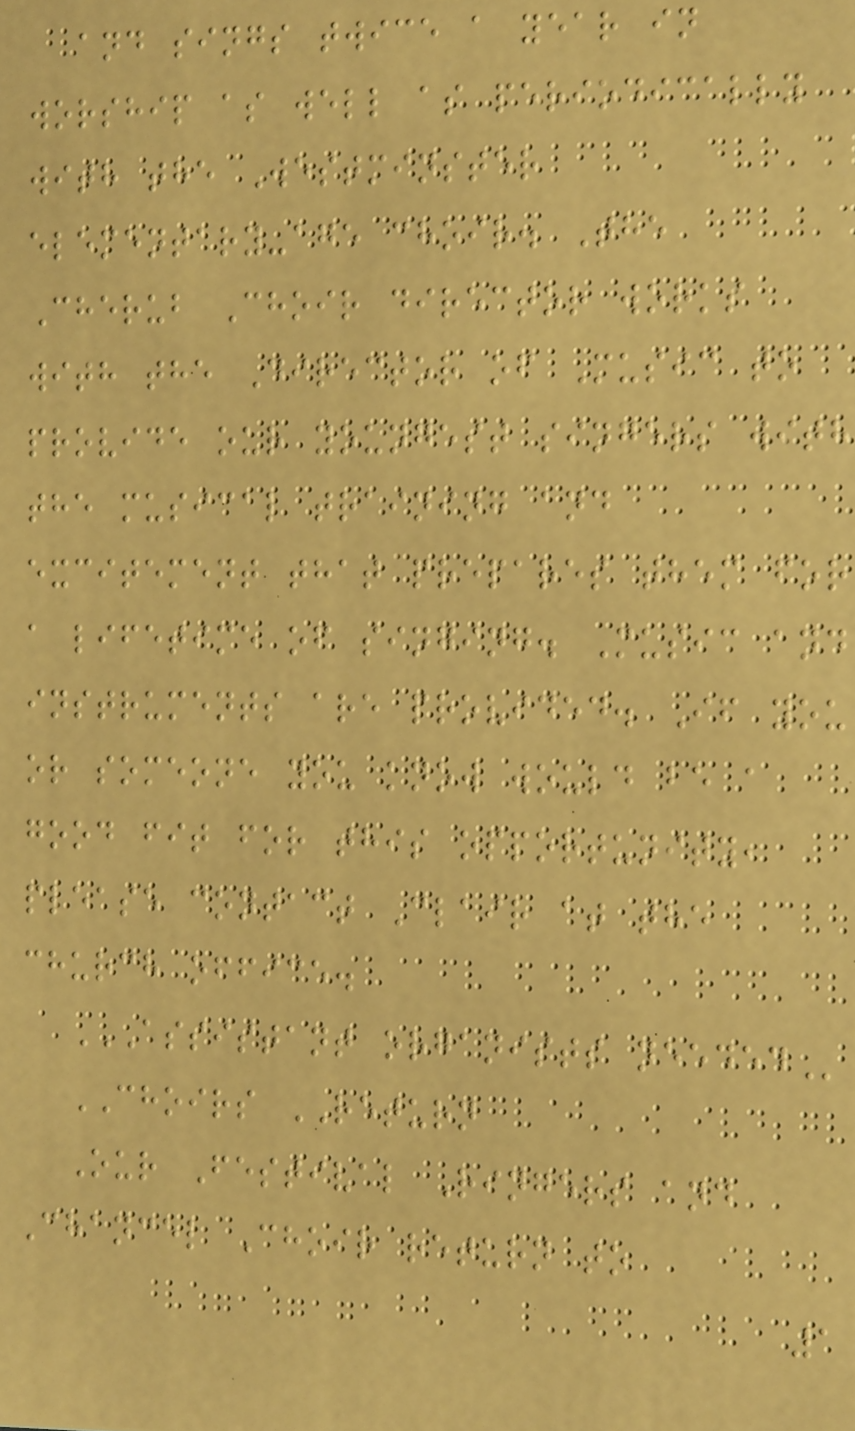and sings twice a year in
worship as well as periodically
with the Westminster
elementary-age choir. The
Cherub Choir director works
with the Director of Music to
provide our youngest singers with
the musical training and
excitement that prepares them for
a lifetime of singing. Music and
instruments are provided. If you
or someone you know would be a
good fit for this opportunity,
please contact Clair at the
church office.
ASSISTANT ORGANISTS NEEDED
CHOIRS RETURN
Our Festival Ringers and
Chancel Choir return to
1
